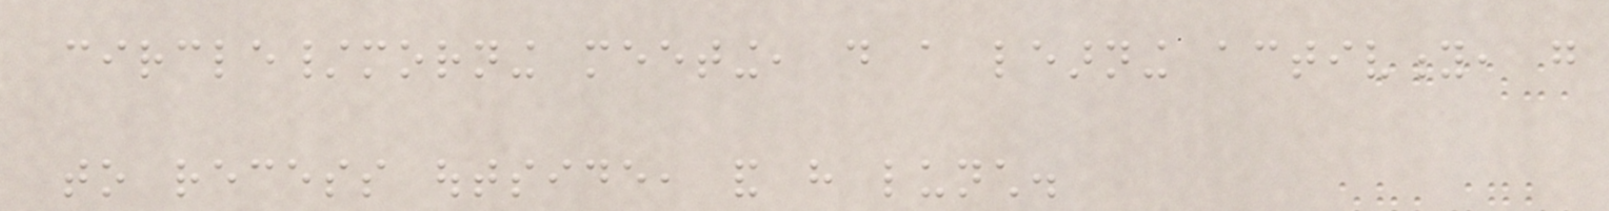circle/morning meeting, do a learning activity, go
to recess outside, and have lunch.
